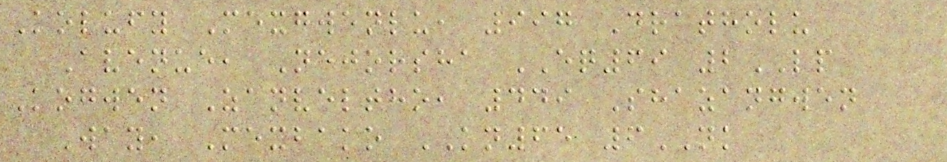Kolufy Mexgwenlu, 997 Dratholu
Avenue, Nejorsha EQ69 2LP
Kogwen Zanveltho, 449 Shazangwen
Way, Mexbako KN65 6NK
